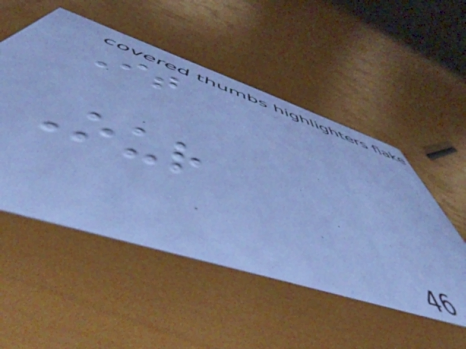It
Our
